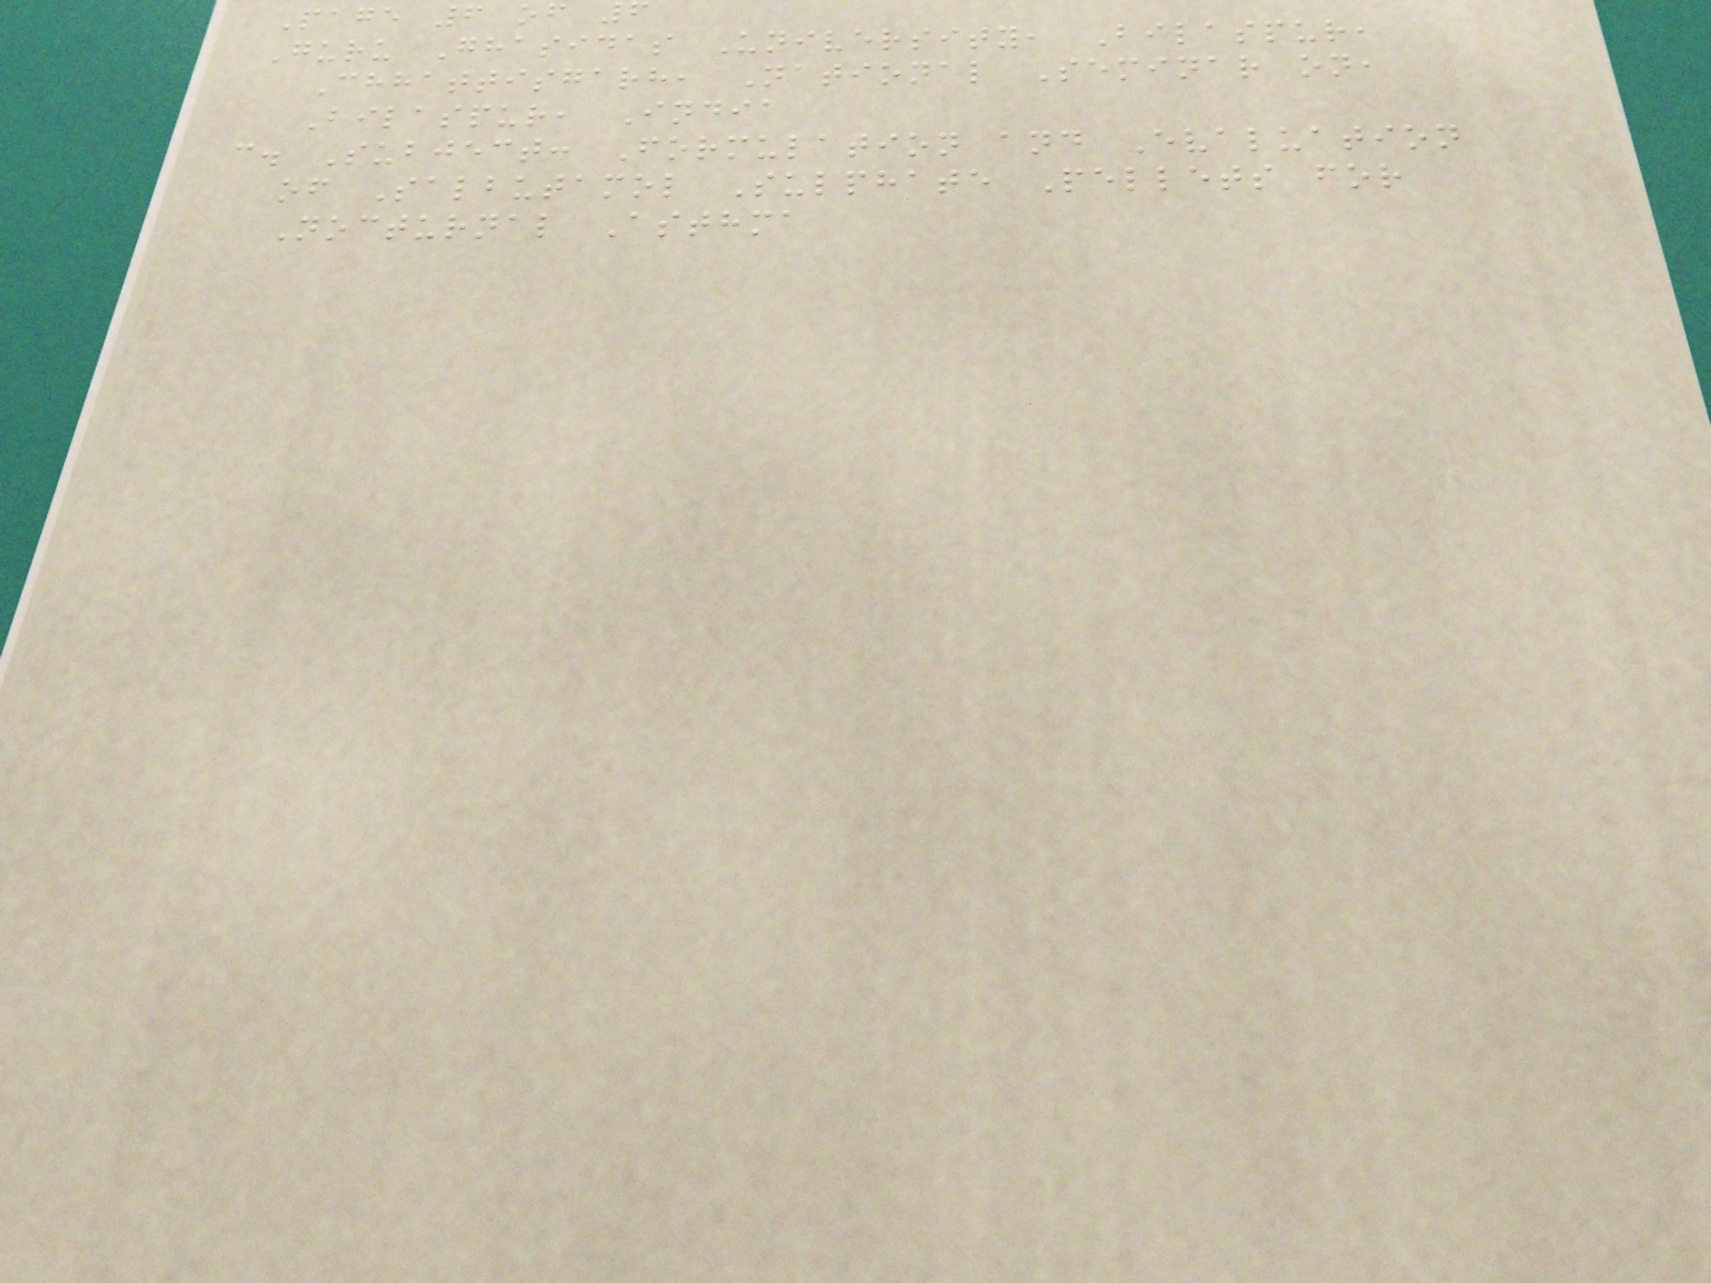Page 6 of
Guru Ghasidas University, Bilaspur,
Chhattisgarh, National Seminar on,
Bilaspur, India
c. Subject: Formulation and Evaluation
of Salbutamol Sulphate Pellets for
Nocturnal Asthma
